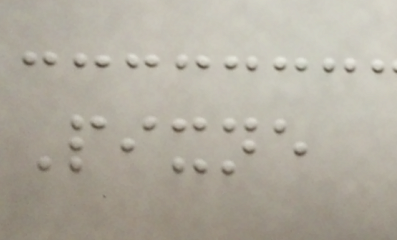Pixne
